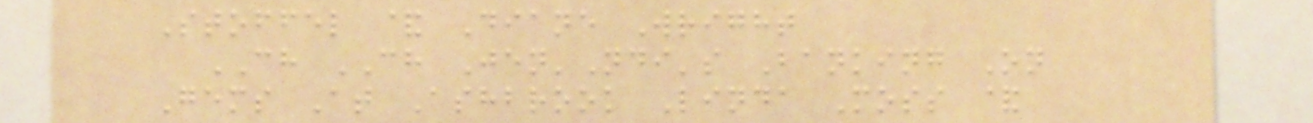Stoffel & Diane Wright
CH CH Jen'Ndi's Banking On
Gems At Ashbrook Linda Moss &
